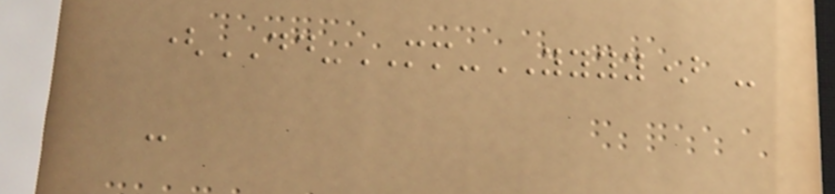(DD-MM-YYYY) -
-
